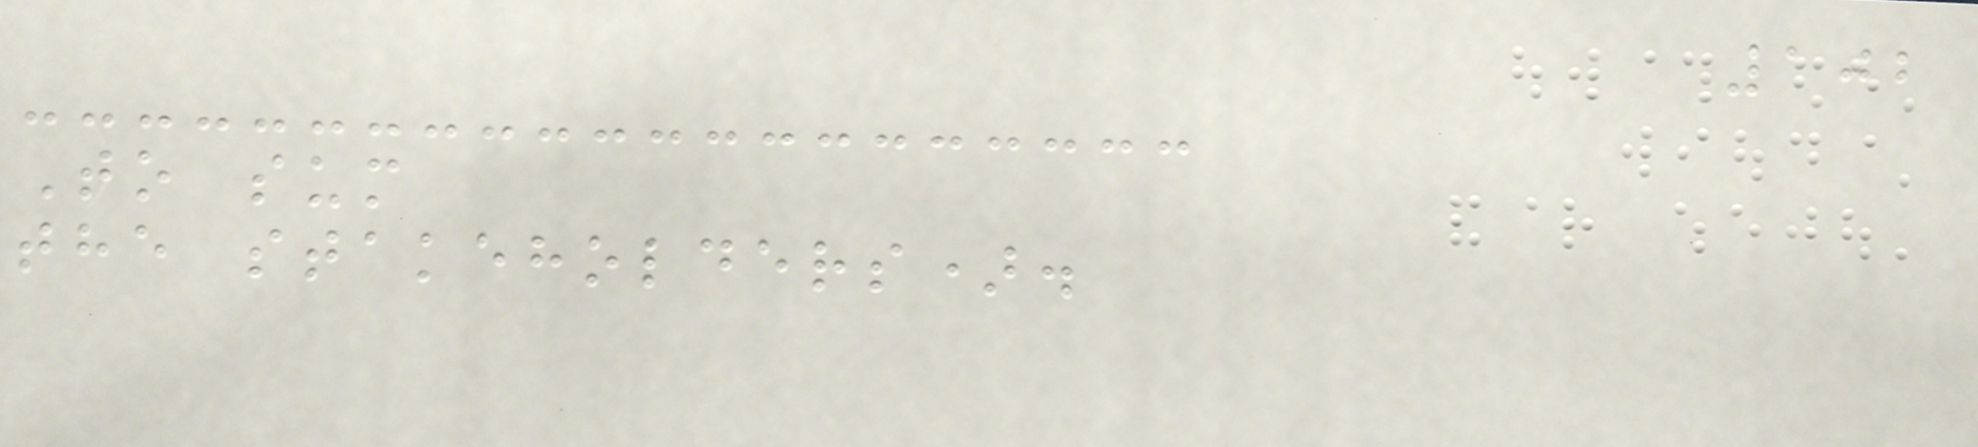102
To sum
the stakeholders).
